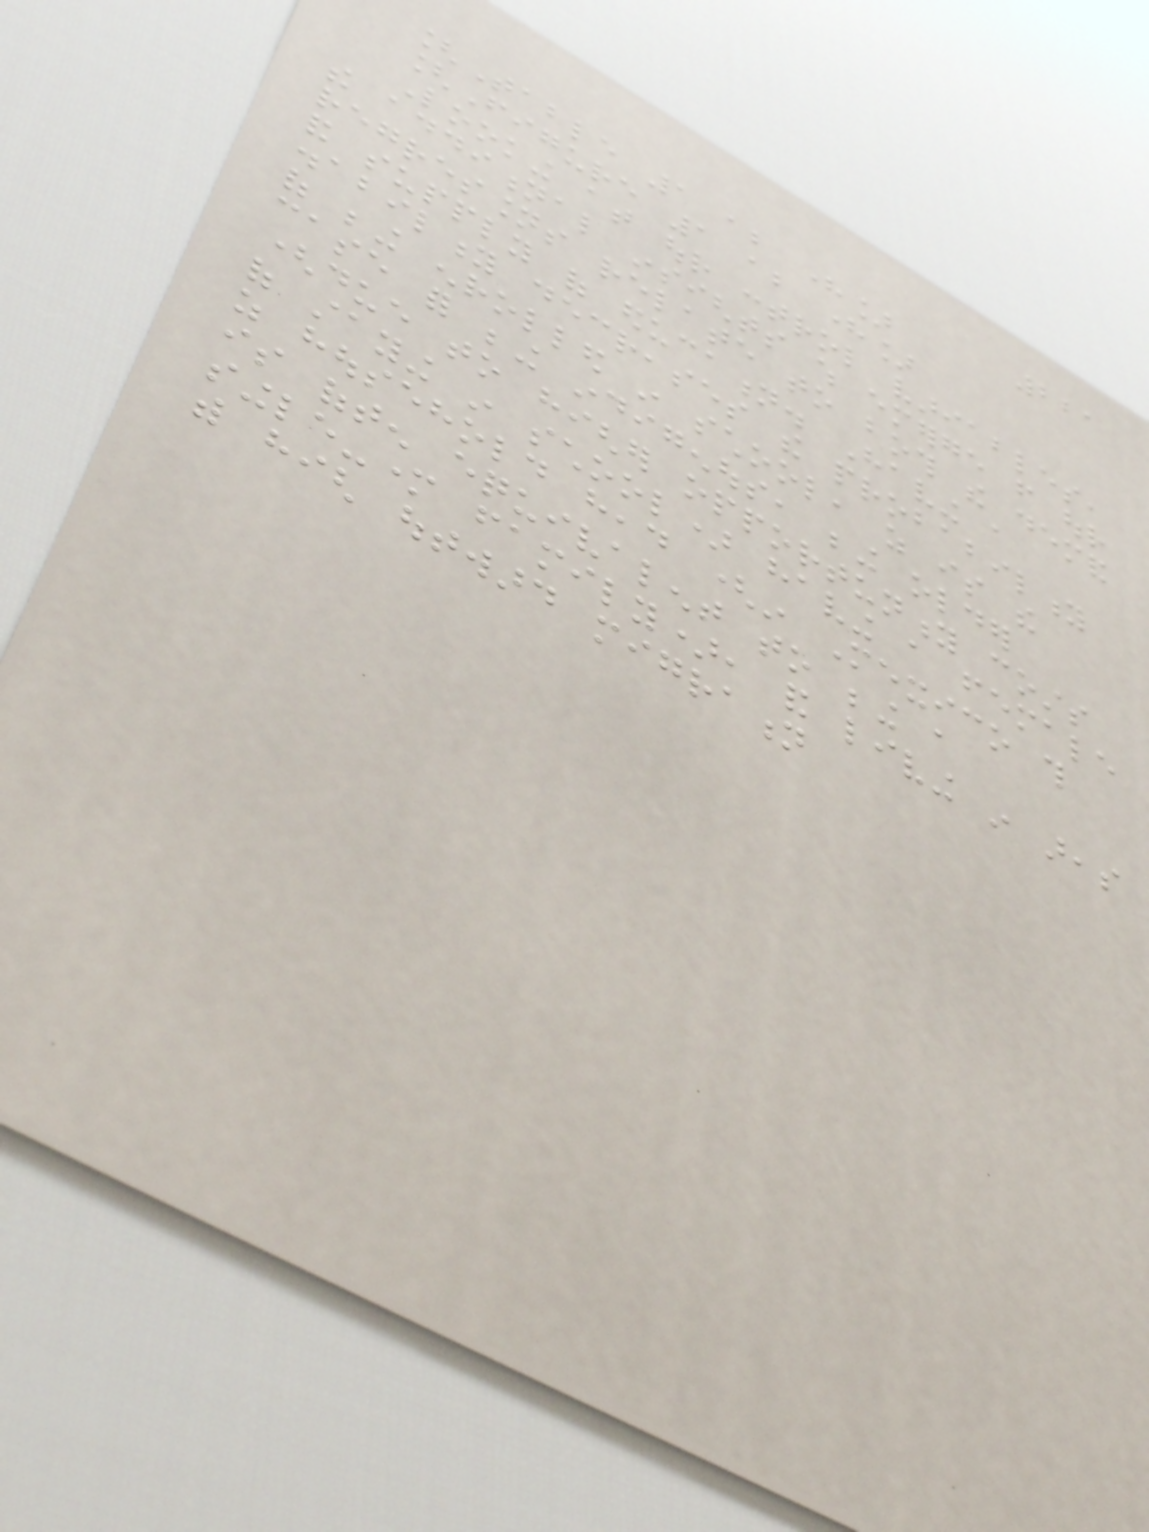221
[Table 1 about here]
[Figure 1 about here]
Looking at our control variables,
the additional insights which emerge from our
regressions relate to both the demand
and supply of education. Having a
disability decreases the probability
of being enrolled in school, as is the
case for being indigenous, being older
(due to higher opportunity costs
of staying in school) having a female
as household head (in Mexico this
is often equivalent to being a
single-mother family), and living in areas
with high outward migration
